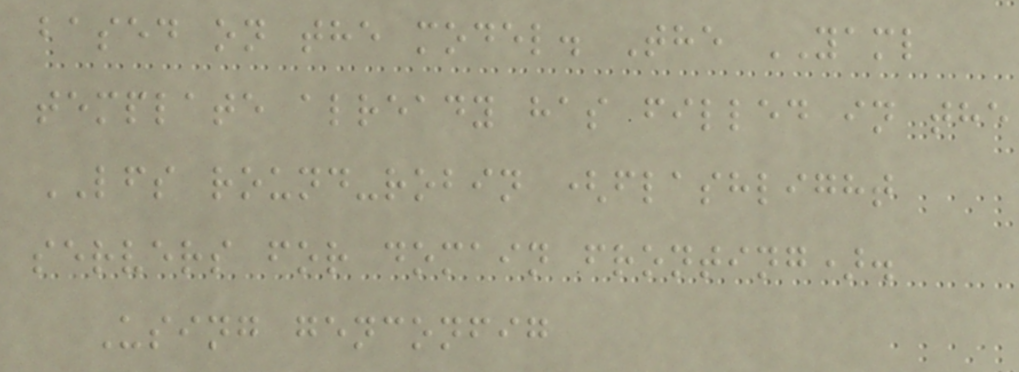based on the model. The YAML
template already has filled in the
LFS round-robin (flashlight
servers for domain fronting).
Using genconfig
